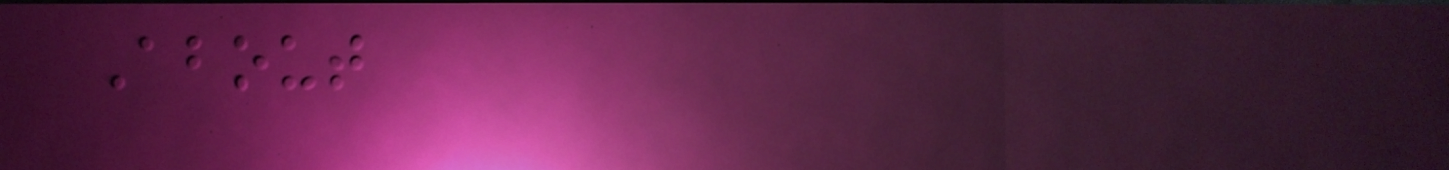About
